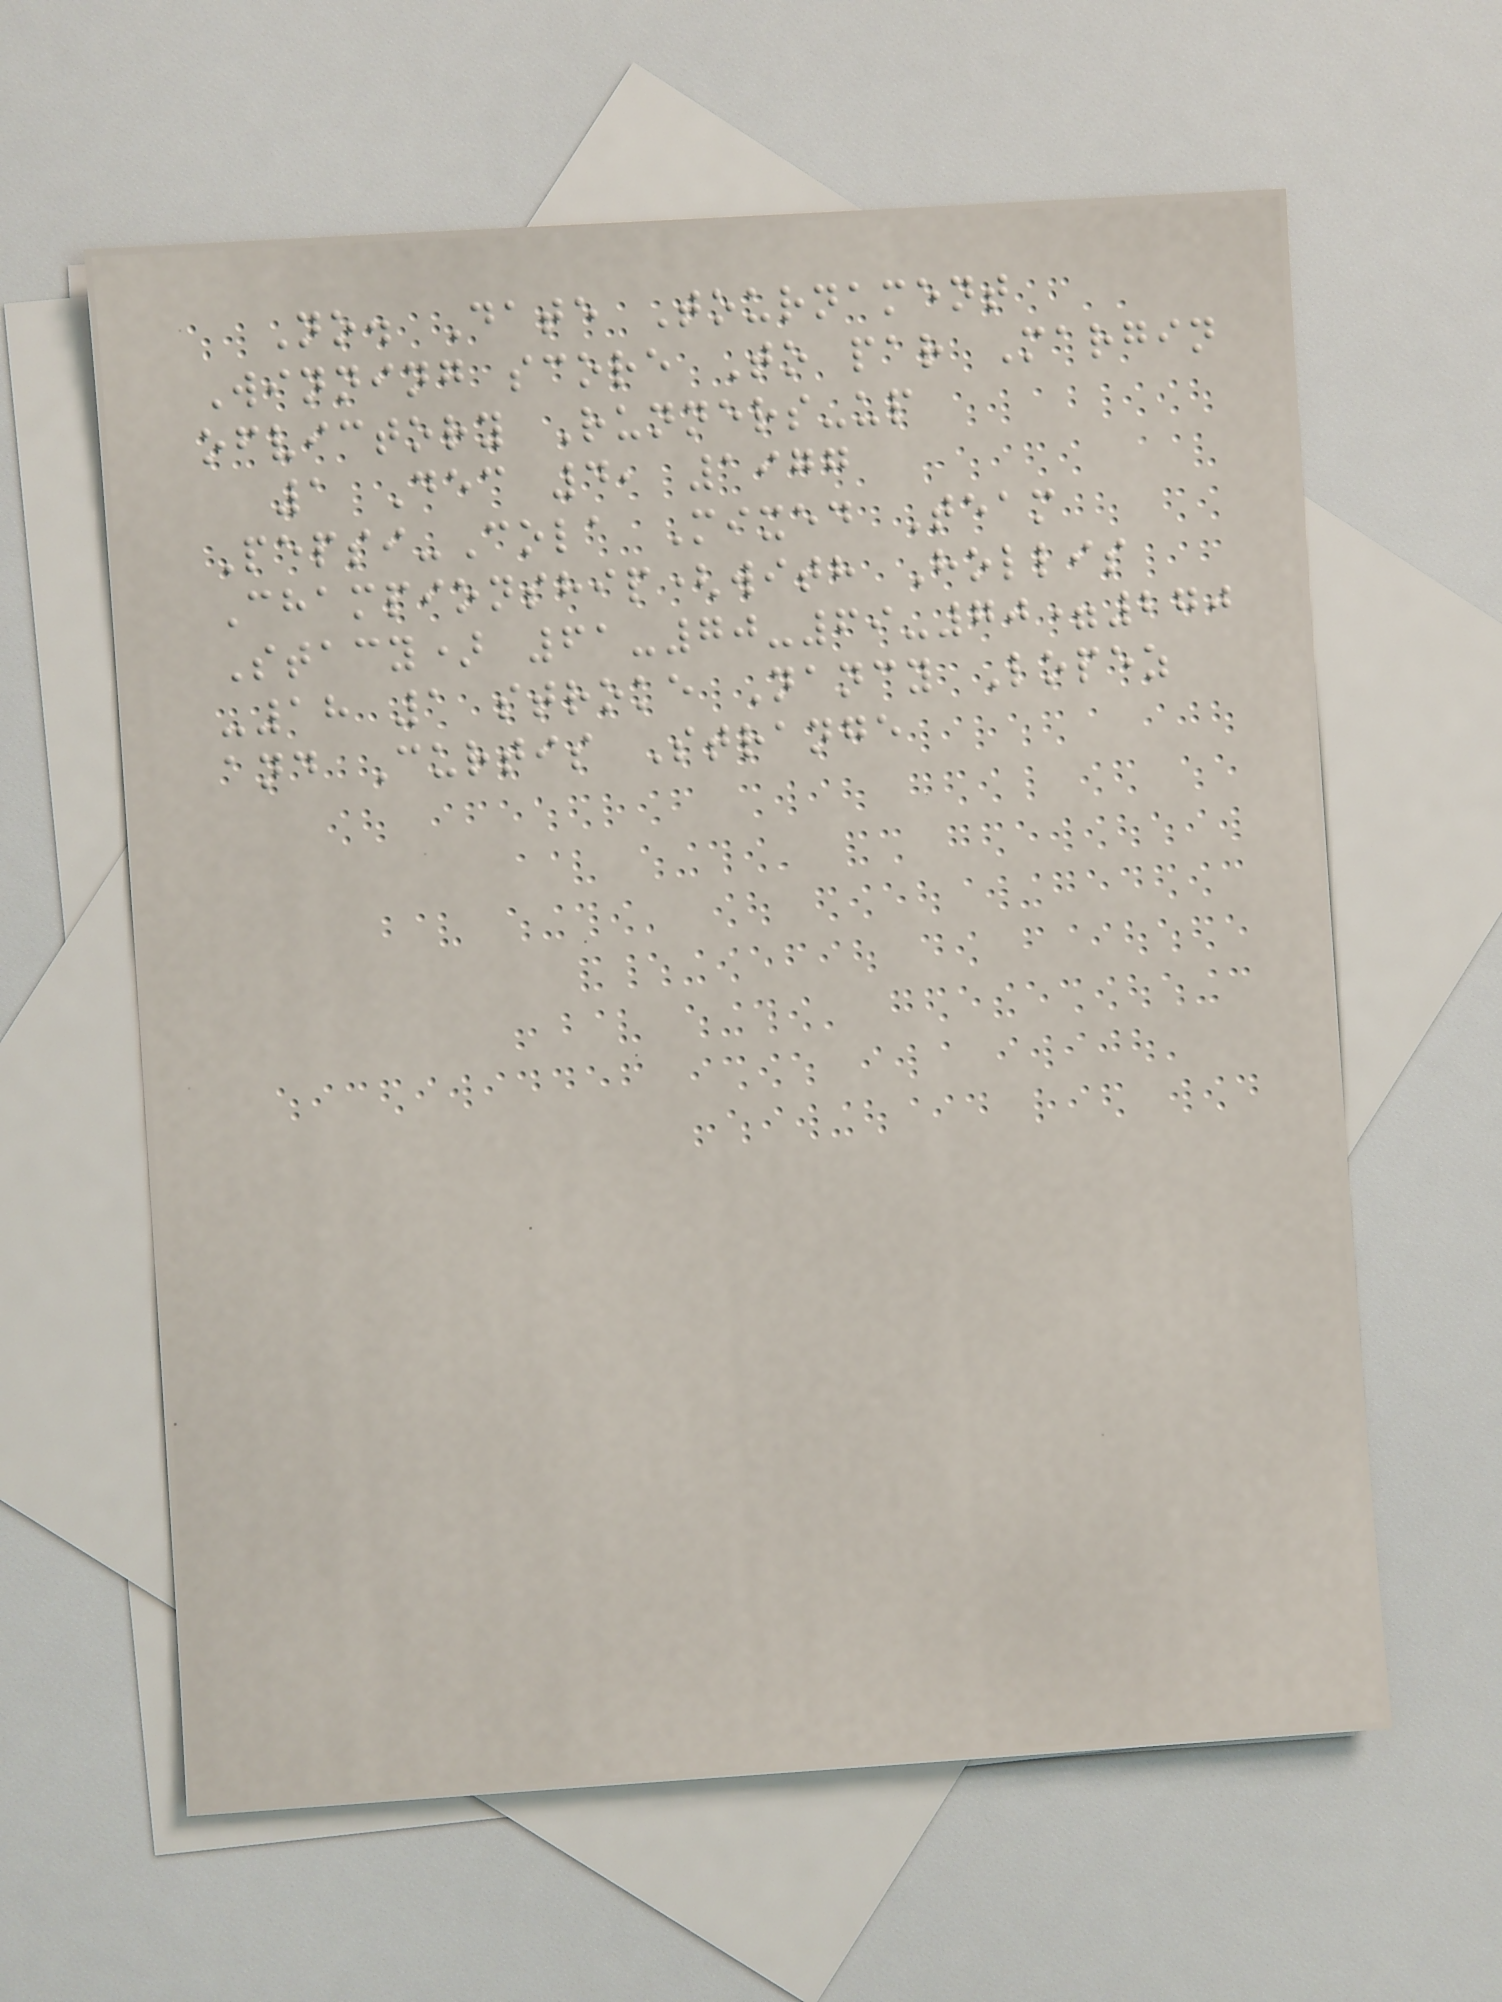No. Date Tournament
Winning score To par Margin
ofvictory Runners-up
1 Dec 4, 1977
Pepsi-Cola Mixed Team
Championship(with Hollis
Stacy) 61-70-69-70=270
-18 1 stroke Nancy Lopez
and Curtis Strange
